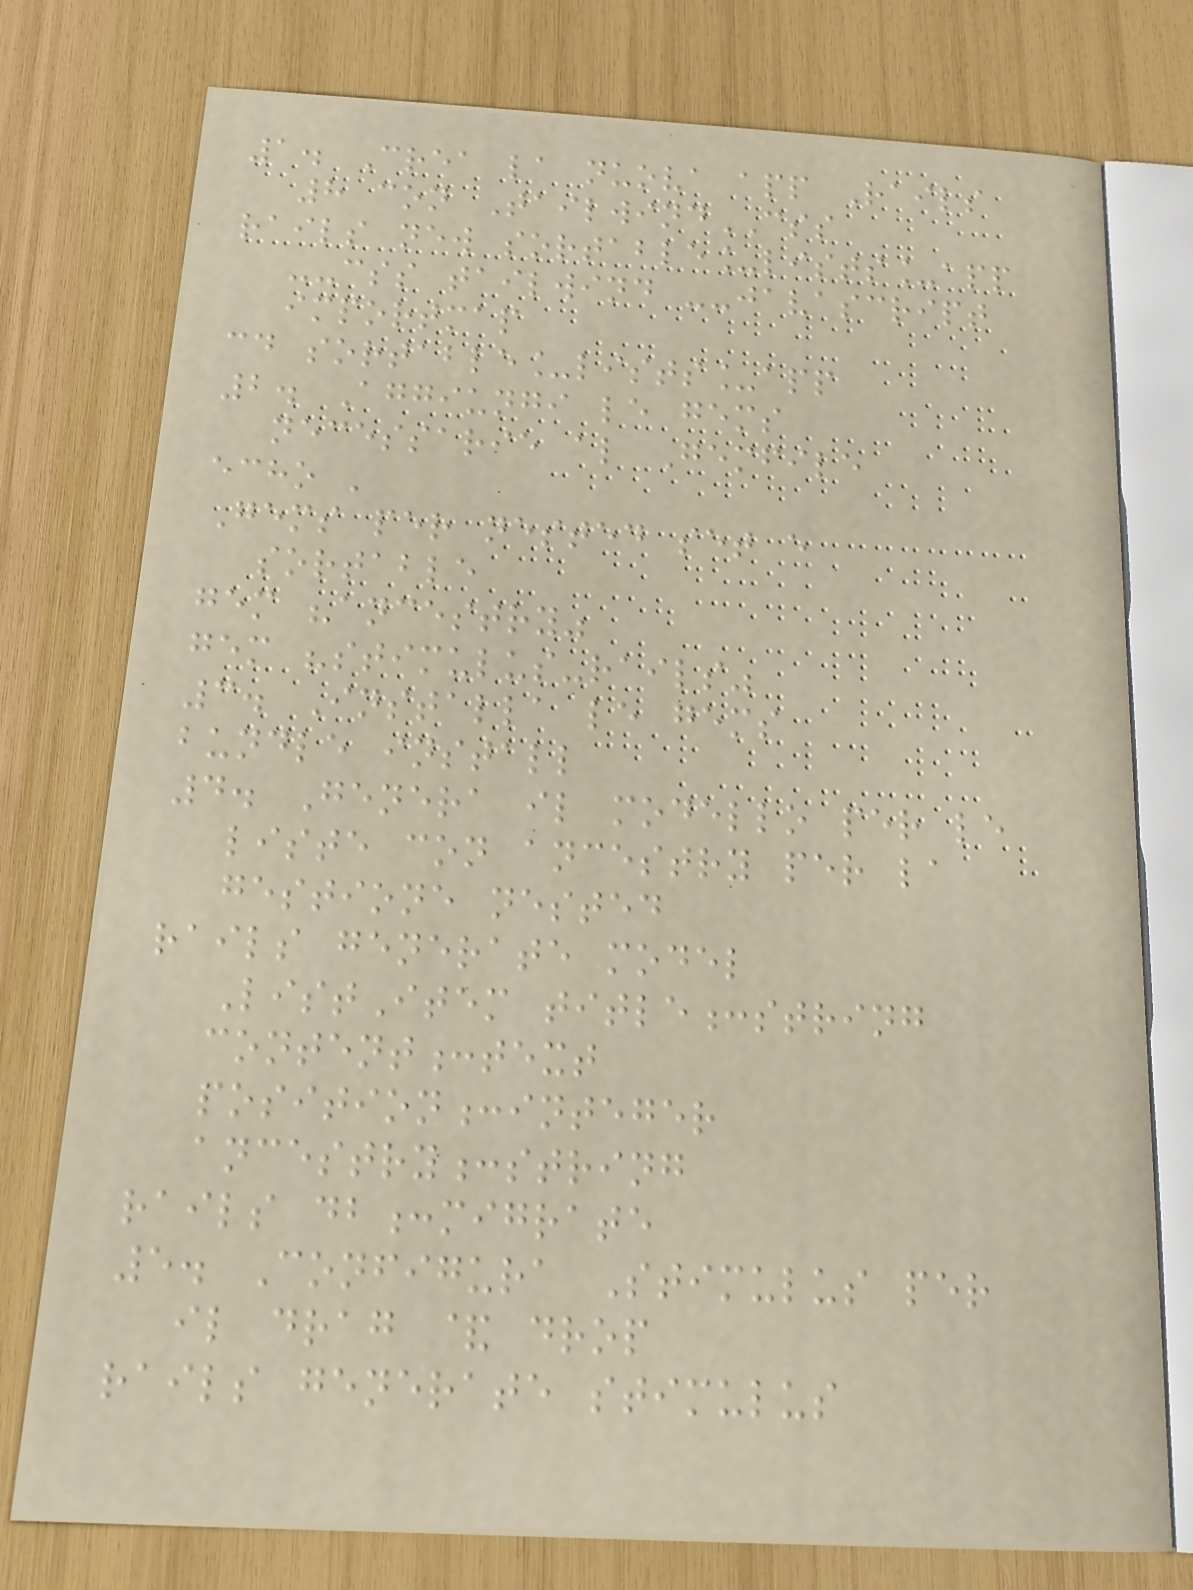1. Crea la nuova app Rails
8 con TailwindCSS
rails new sortable_lists_app
--css tailwind --javascript
importmap
cd sortable_lists_app
2. Aggiungi le gems
necessarie al Gemfile
echo '
Gems per nested set e
sortable
gem "ancestry"
gem "stimulus-rails"
3. Installa le gems
bundle install
4. Genera il modello per le
liste con ancestry per la
gestione nested
rails generate model
ListItem title:string
content:text
position:integer
ancestry:string
rails db:migrate
5. Configura Stimulus per
il drag & drop
rails generate stimulus
